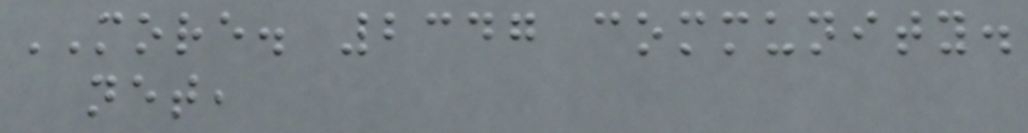MORE. 2347 community.
net,
